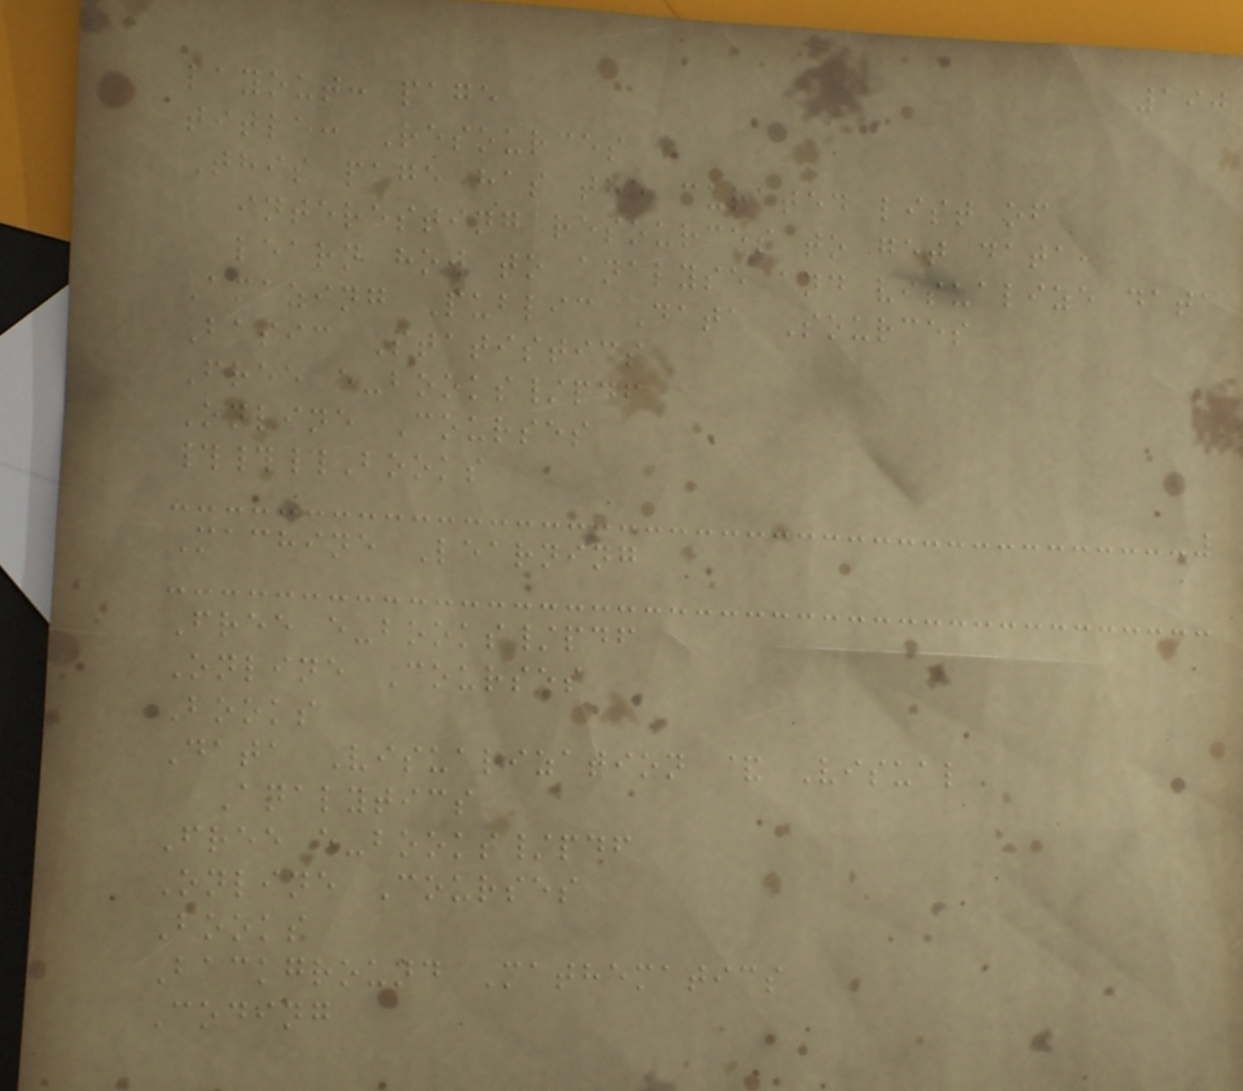190
layout: page
title: Resources
This page has the curated list of
interesting resources to get data,
learn how to analyse and visualize data
Amazing Public Data Sources
Basic Statistics
Free e-books/pdf
Online Courses
###Books
Machine Learning
Free e-books/pdf
Online Courses
Books
Data Visualization & Visual
Analytics
Free e-books/pdf
Online Courses
Books
Background Mathematics
Coding
